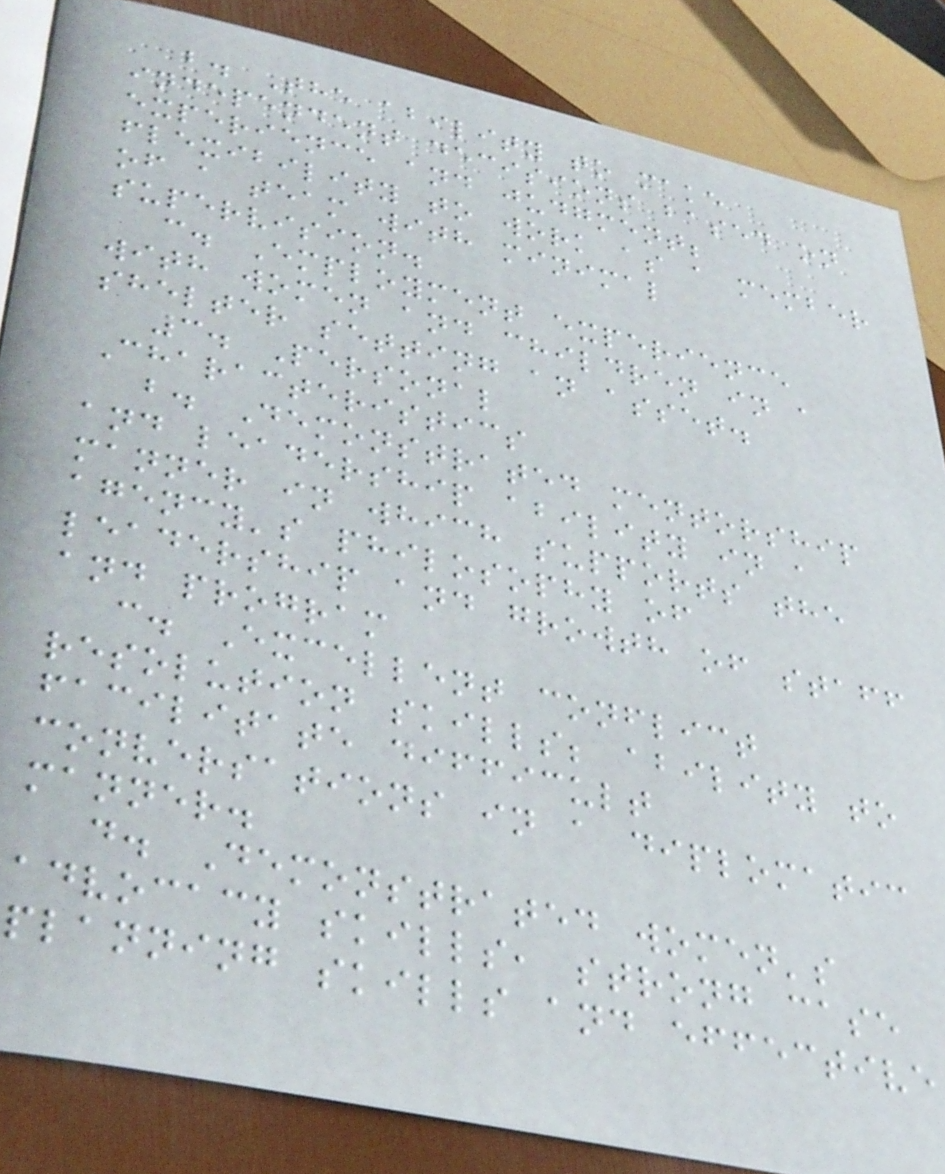b. The ability to make
independent decisions based on
experience and judgment;
flexibility to work as a member
of a team with minimal
supervision.
c. Employment experience
with women and children in a
shelter setting an asset.
3. Personal
Characteristics
b. Demonstrated mentorship
and leadership ability in a
manner in which supports the
agency's philosophy of
leadership and growth of staff
and program
c. Excellent conflict
resolution skills; ability to
facilitate difficult
conversations in a diplomatic
manner.
d. Demonstrated women's
advocacy skills, strong case
planning skills and effective
